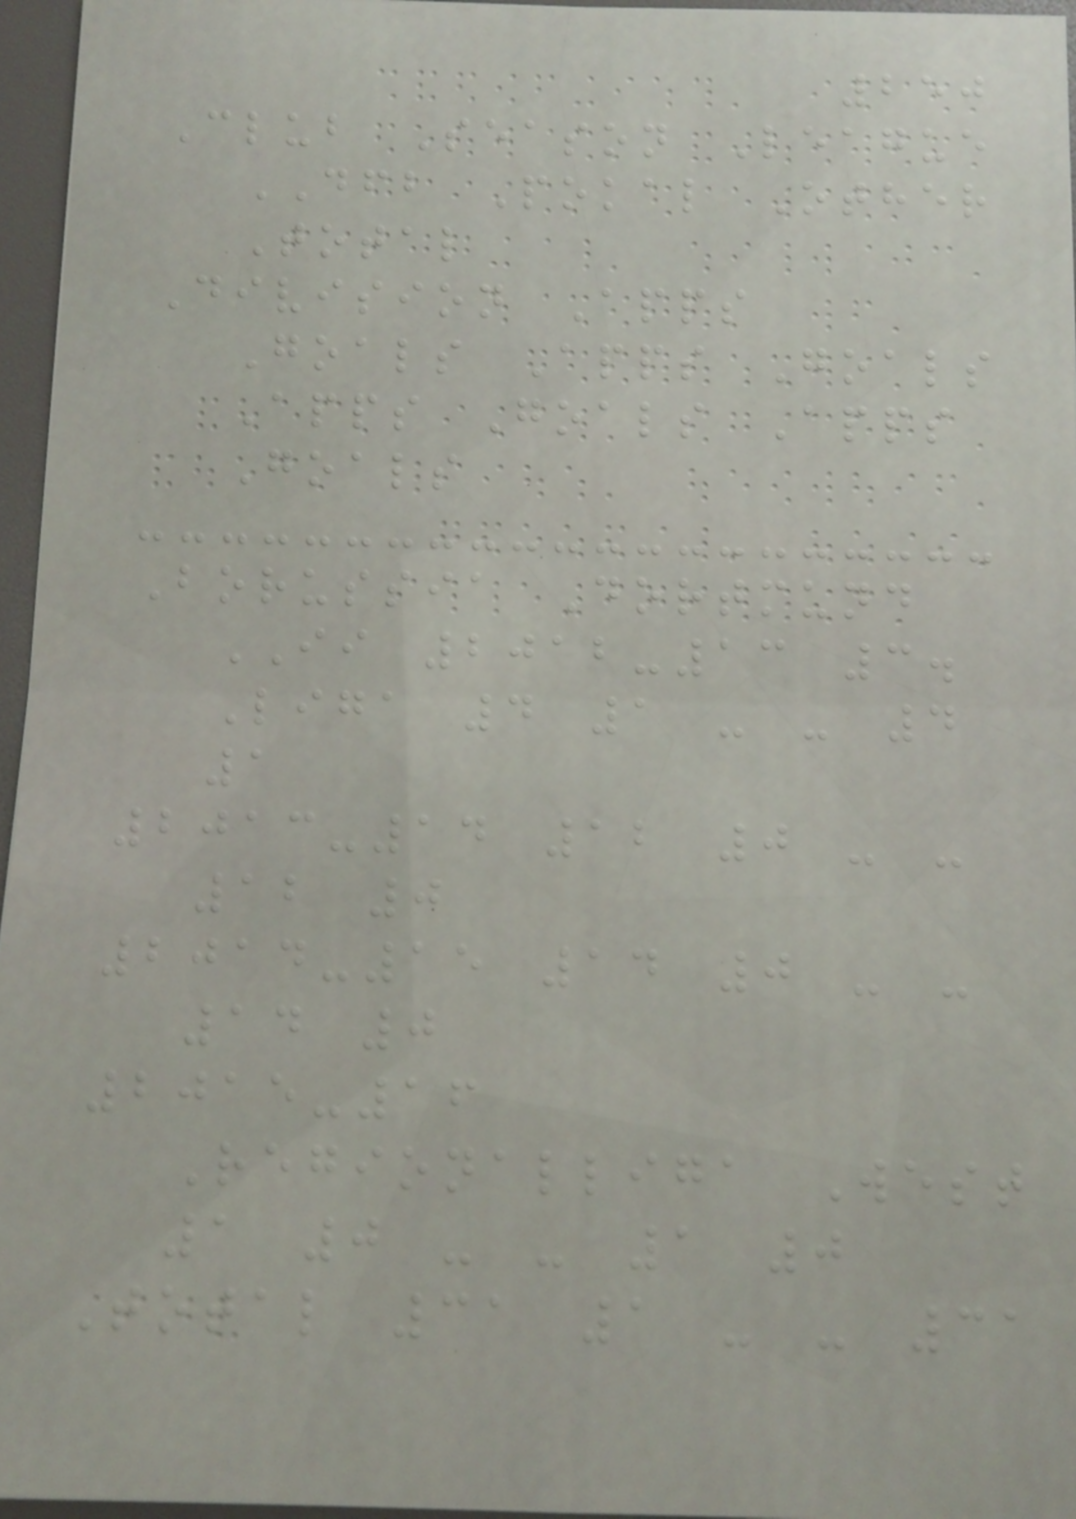250
Club Season League
DFB Pokal Other
Total
Division Apps
Goals Apps Goals
Apps Goals Apps
Goals
Borussia Dortmund
II 2012-13 3.
Liga 4 1 - - 4
1
2013-14 12 0 - -
12 0
2014-15 14 0 - -
14 0
2015-16
Regionalliga West
1 0 - - 1 0
Total 31 1 - - 31
